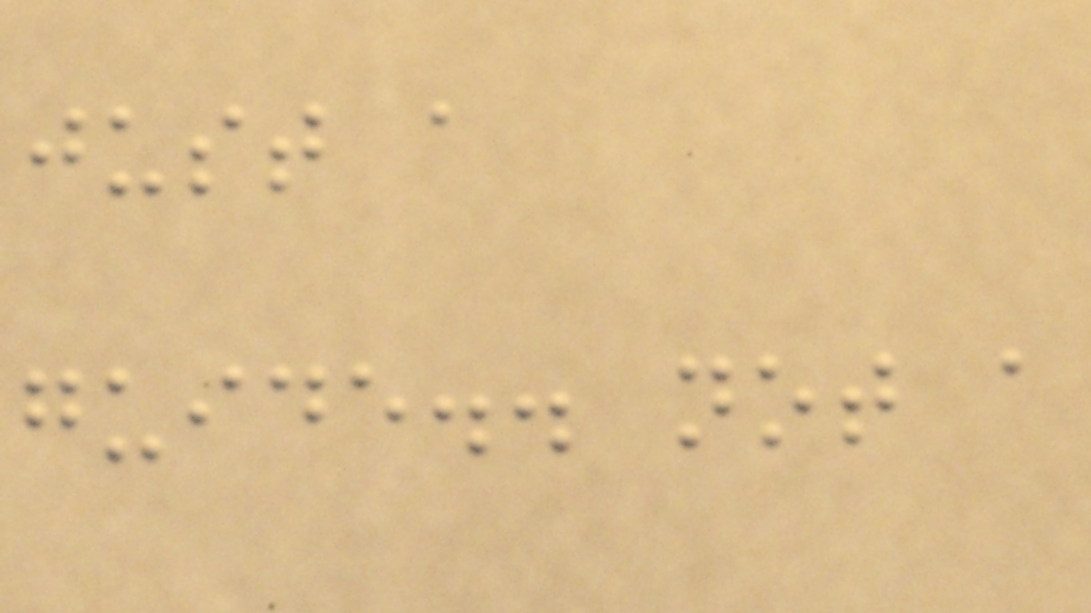just a
guide.. not a
